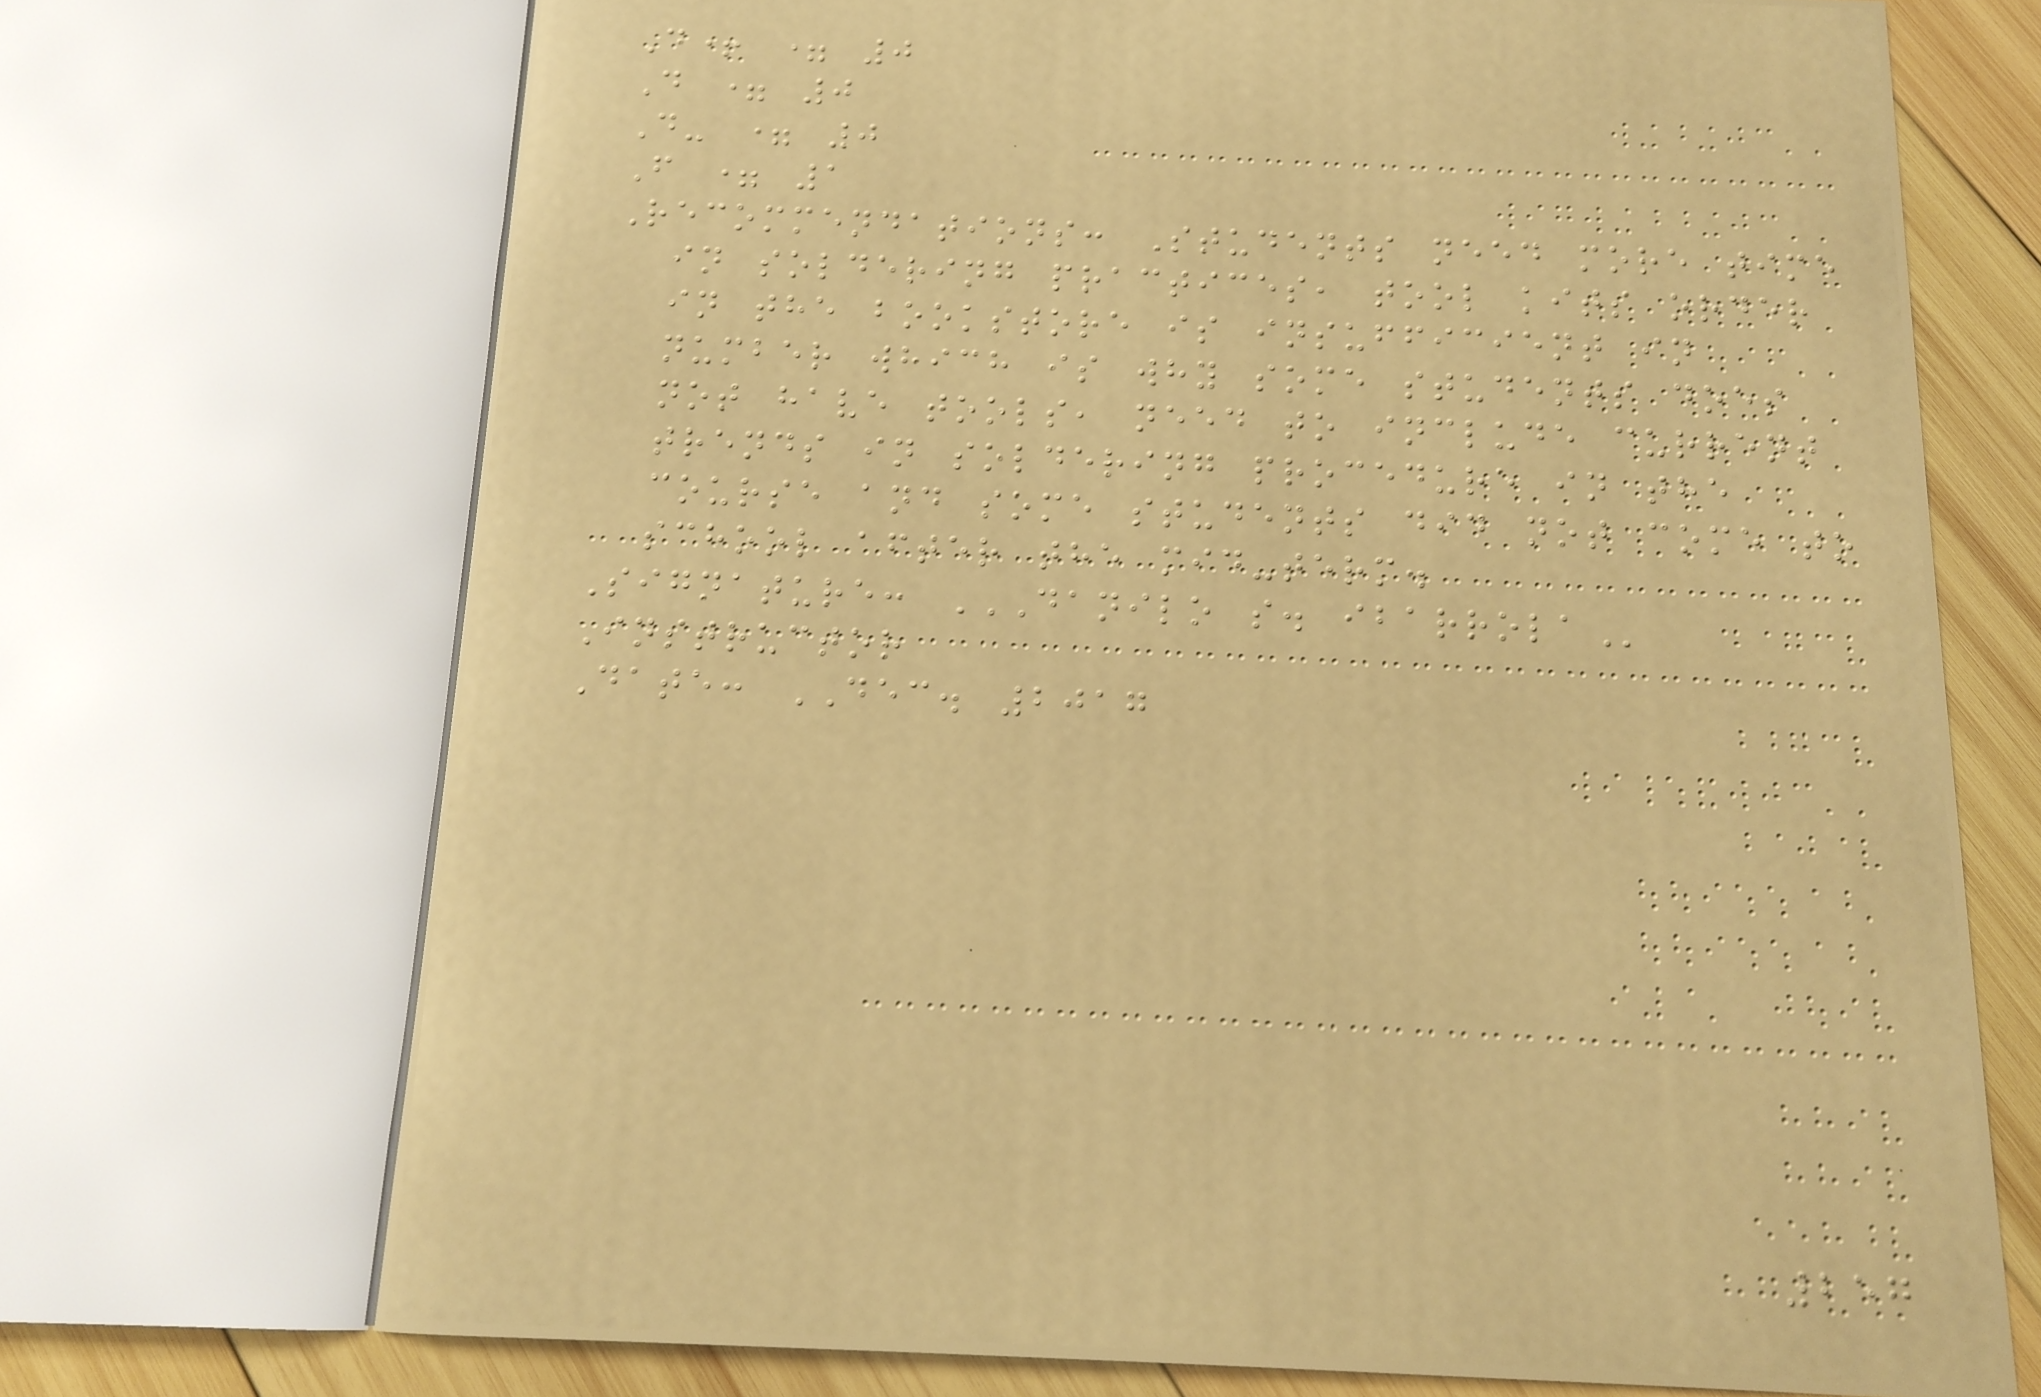D+ = 0
D = 0
D- = 0
F = 1
Recommendations: Students need more time
in soldering practices, tool kits order
in the bookstore is insufficient in
number which is why some students does
not have tools, need to include current
trends in soldering procedure in the
course and some students did not come to
school after the mid-term.
Signature: DANILO S. IBARROLA
Instructor
Date: DEC. 2017
257
